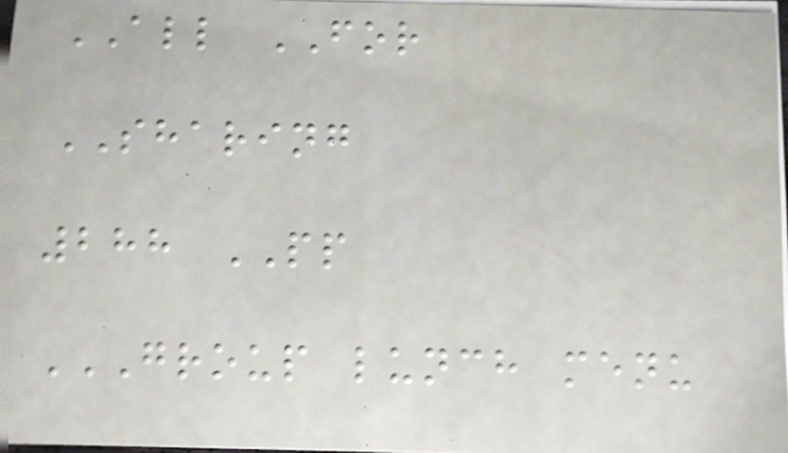ALL FOR
SHARING
288 PP
GROUP LUNCH MENU
